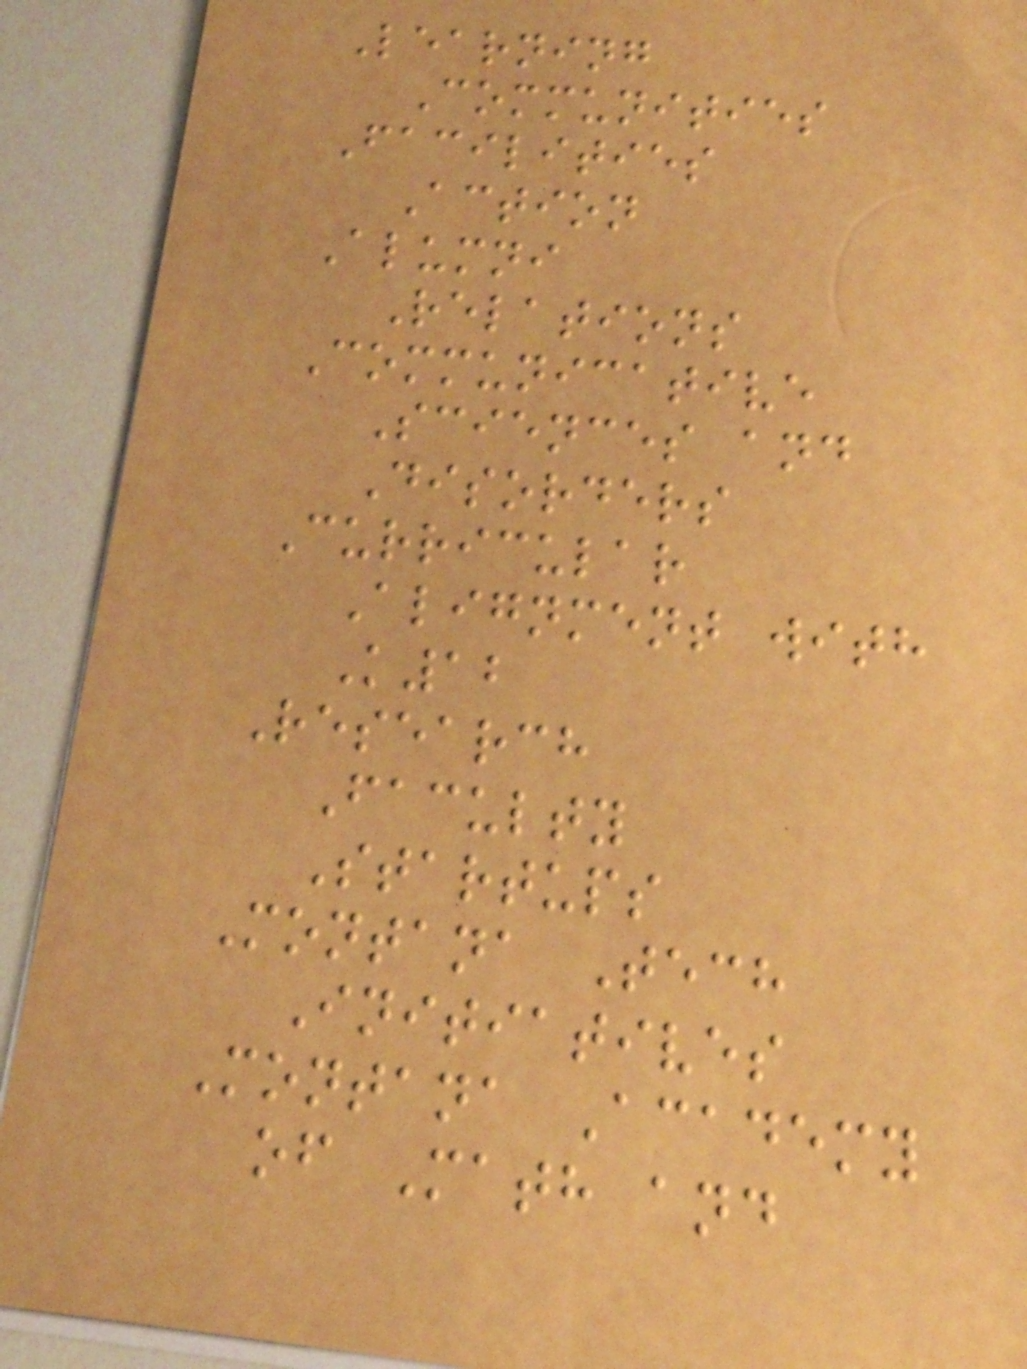Learning
Communities
Facilities
Action
Alumni
Relations
Communicative
Sciences and
Disorders
Curricular
Alignment with
K12
Research
Faculty
Startups
Montana Tech
Initiatives
Montana Academy
of Math and
